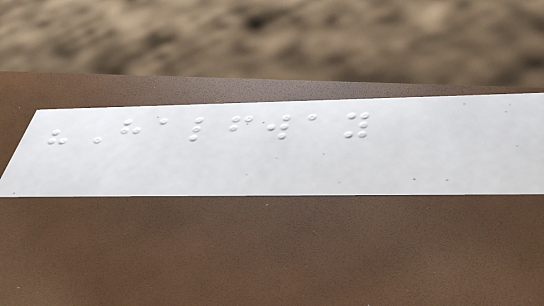"Halfway
